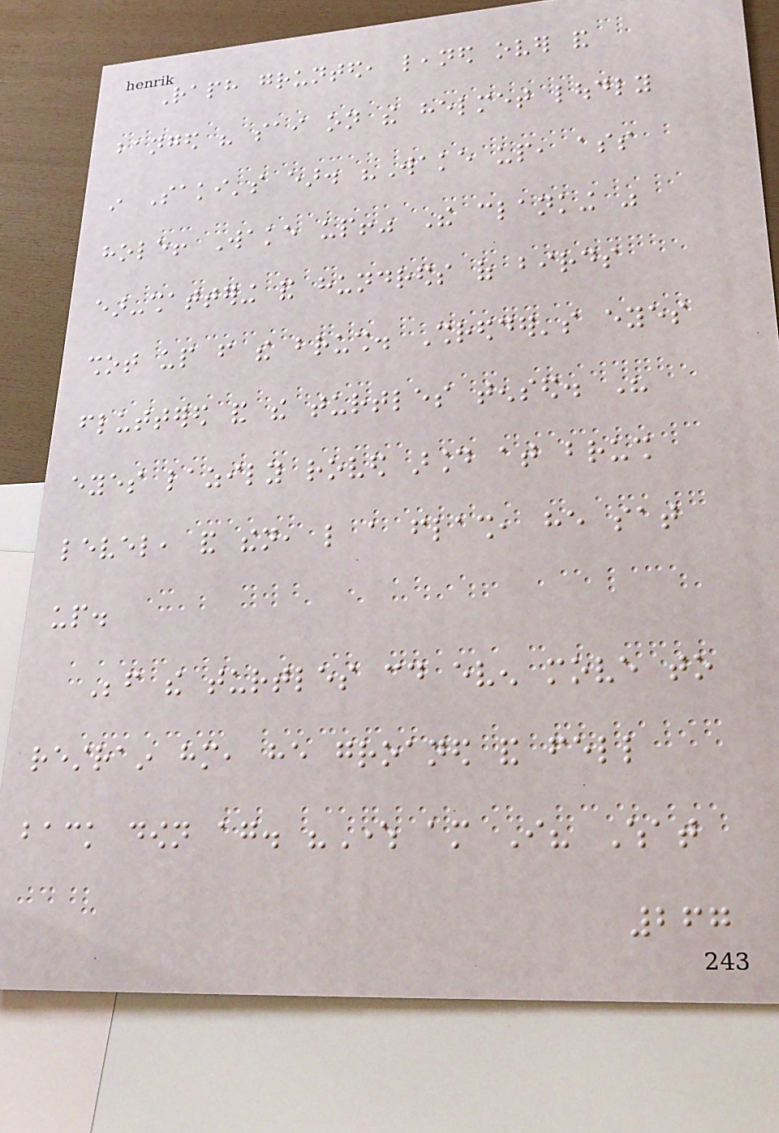Raph grunted, leaned over and
banged his sai on the helmet loudly
in Saki's ear. "Wake up, ass
hole! Wake up!" The clanking was
ear-shattering and hundreds of birds
shot up from the brush. Shredder's eyes
fluttered and the turtles tensed. His
eyes lazily roved around at brush
level, and then, like a flash, he sat
up.
Before the turtles could even move to
restrain him, he groaned and fell
back down again. "Where am I? What
267
